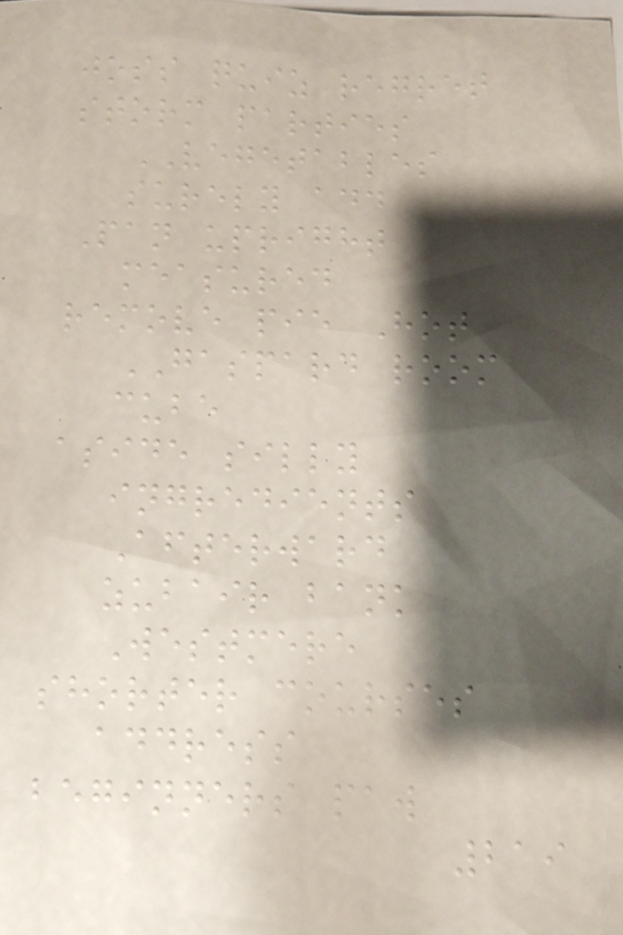joss quiz regret
storm parties
VEGETABLES
surely add
Pan upright
measured
remove pie Hot
GASPARD room
cube
aside silly
ingredients
Afterward
zubair bank
Westmere
shorter courses
address
beginners paw
219
